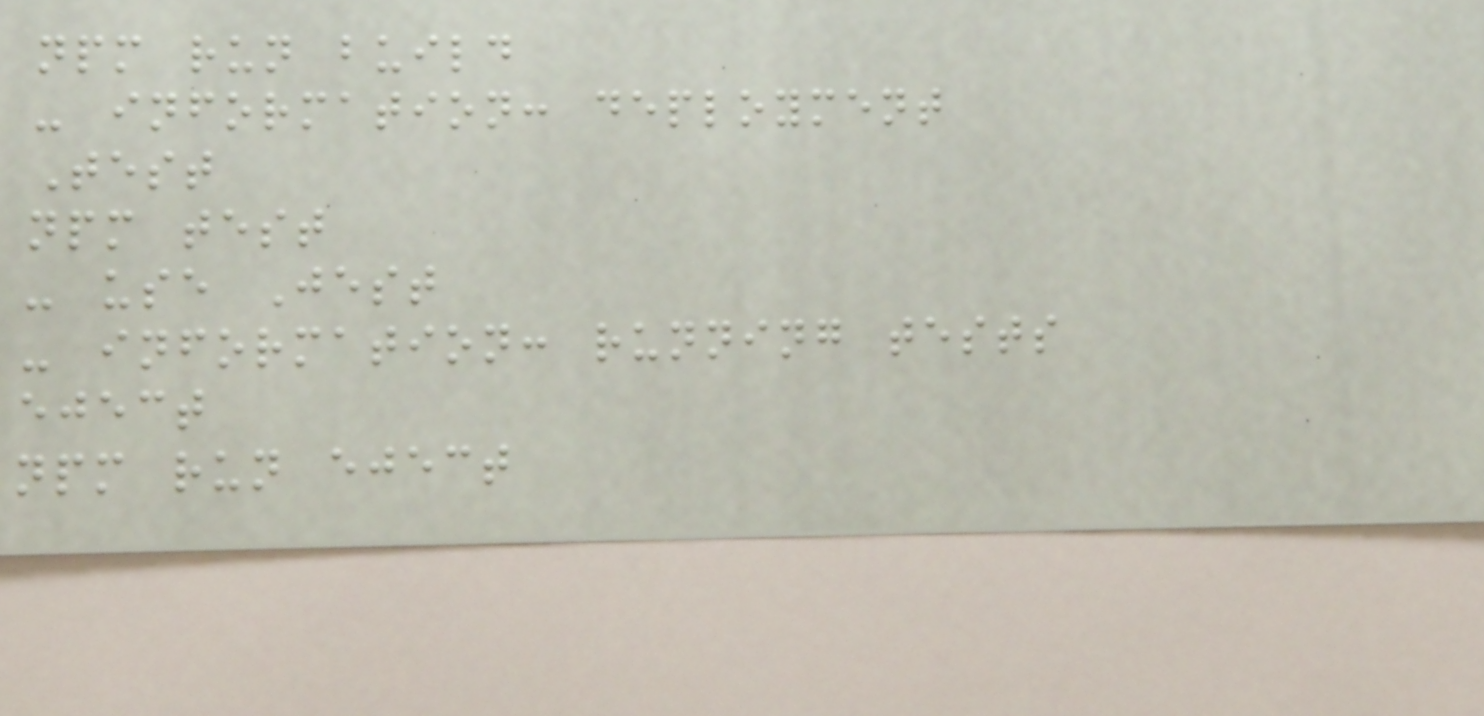npm run build
- information: deployment
Test
npm test
- use Jest
- information: running tests
eject
npm run eject
